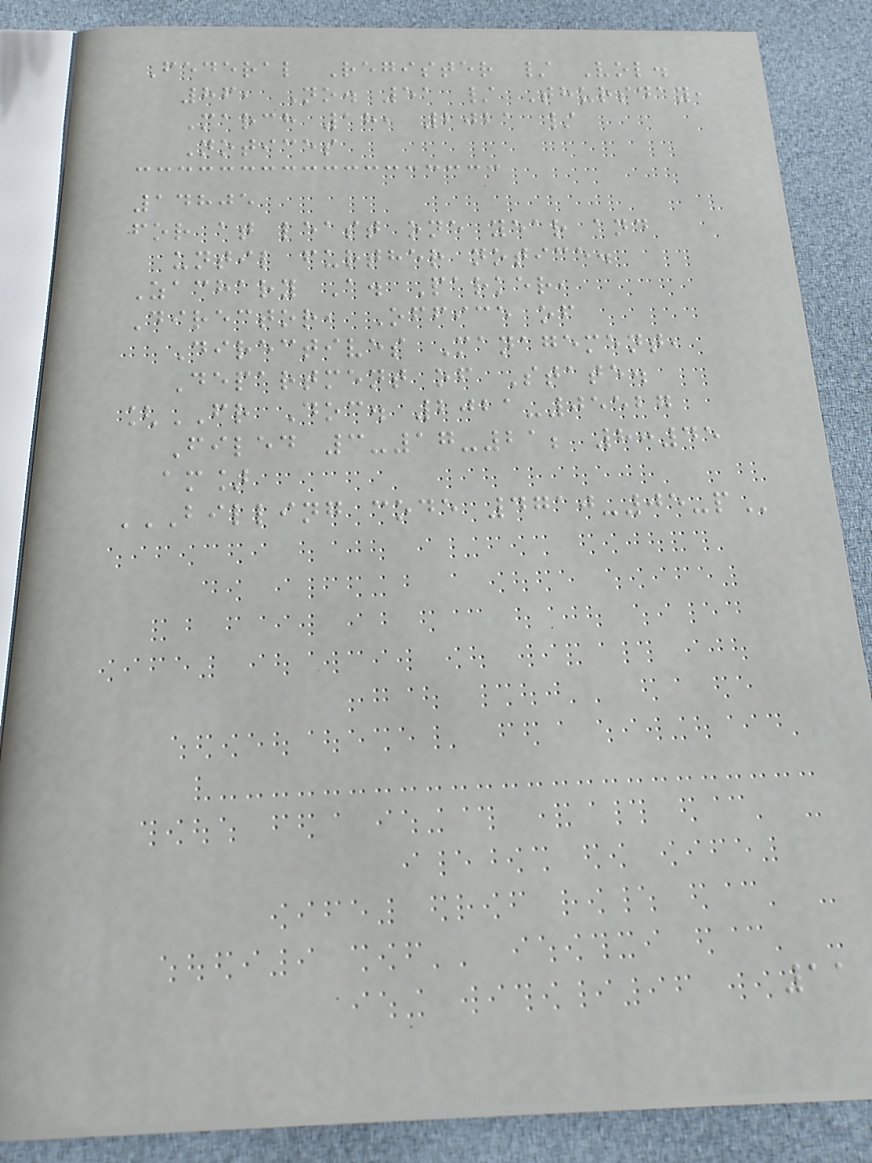Federal Register / Vol.
86, No. 51 / Thursday,
March 18, 2021 /
Notices
14805
for at least one year and
until further notice.
Zachary A. Parker,
Director, Office of
Directives Management,
Department of State.
[FR Doc. 2021-05527
Filed 3-17-21; 8:45
am]
BILLING CODE 4710-05-P
11
